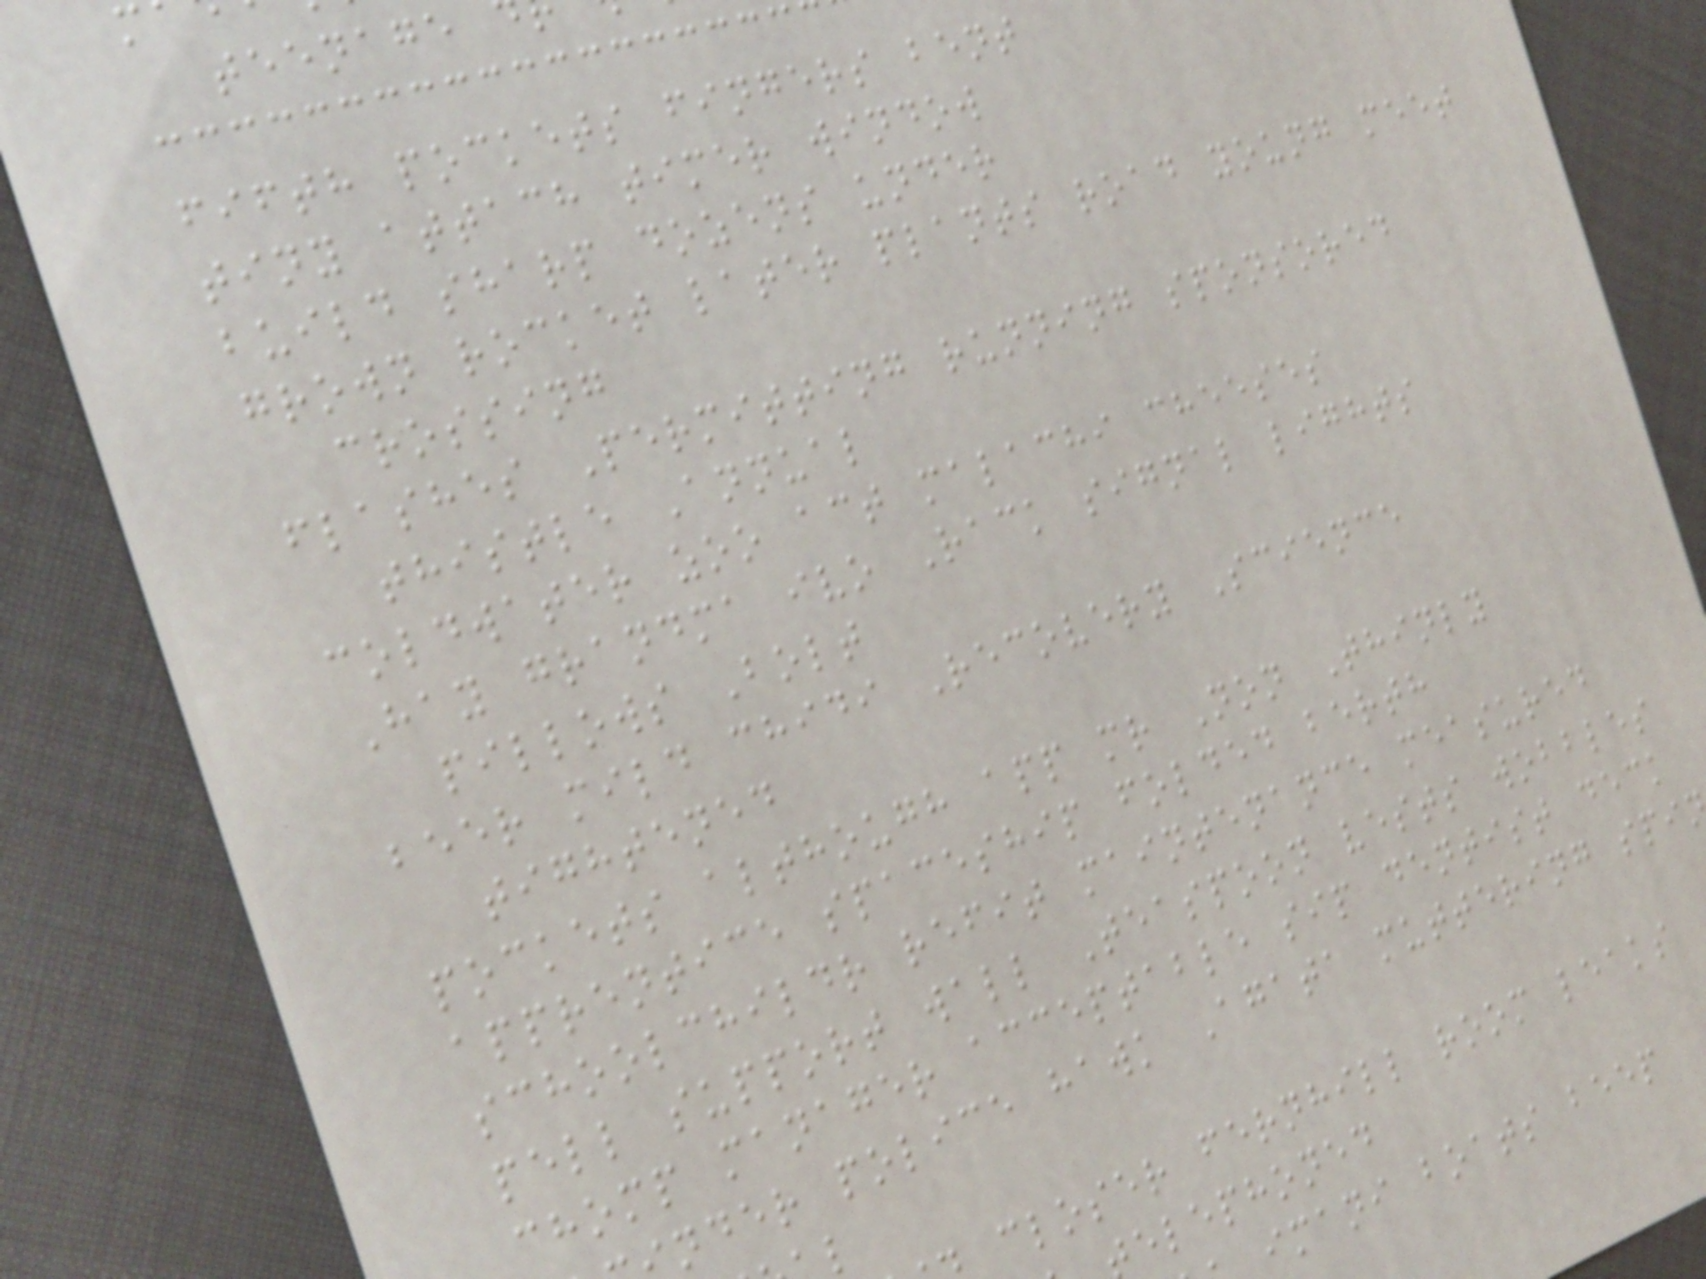teenage
fifth pockets fingers bent
tiny attach timer window
build sharp dozens under
grown rocket later plants road young meet
crossing
flashes Permitting running sponsored
thistle Annual
coldwater zoo act malachi cheeses
Hay grandma ivo Rack signal lights
pillows Bolt
beer mild chidi Recovery Science
tightened
pockets although app mr Non Thinly
apprentice spaceship folded berth
schoolchildr refit maintenance measured
pell support wall Teaspoon vests wobbles
chomp manager acceptable sip dentist deck
nder police hawk Agata muttering spi
closer fernhill room leaks
elephoned
imani boats beep
